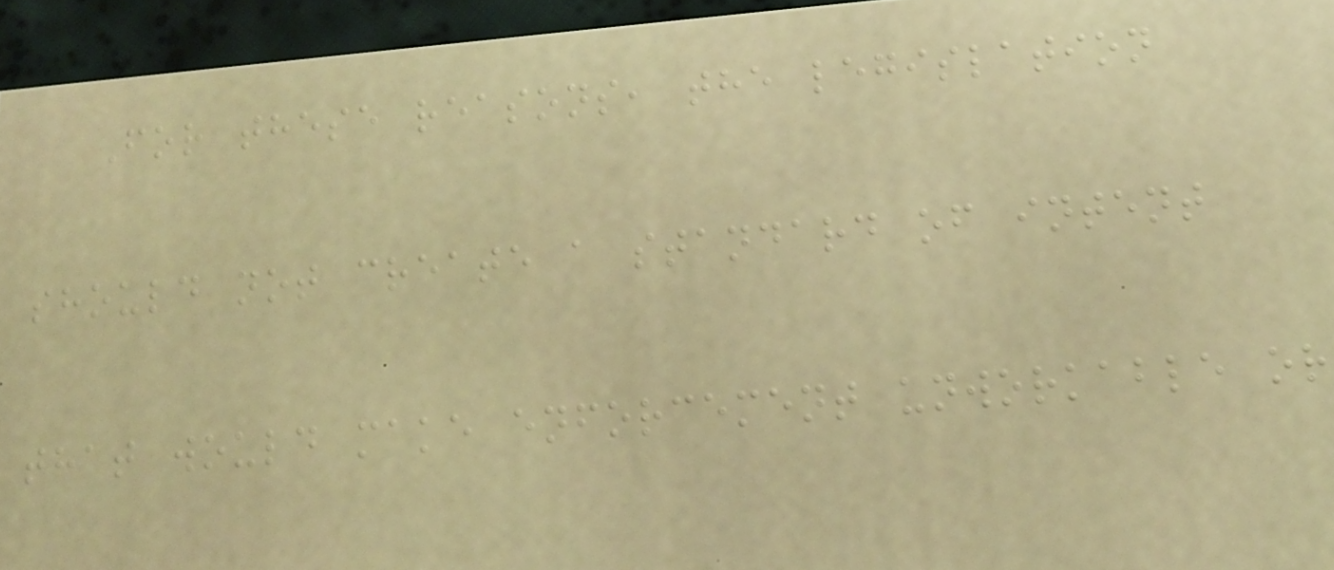For these reasons, the legislation
should not create a standard of intent
that would make enforcement unworkable or
